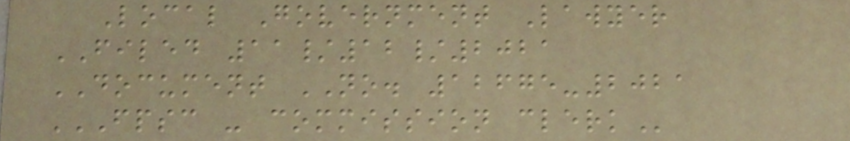Local Government Lawyer
FILED 11/12/2021
DOCUMENT NO. 12675-2021
FPSC - COMMISSION CLERK
